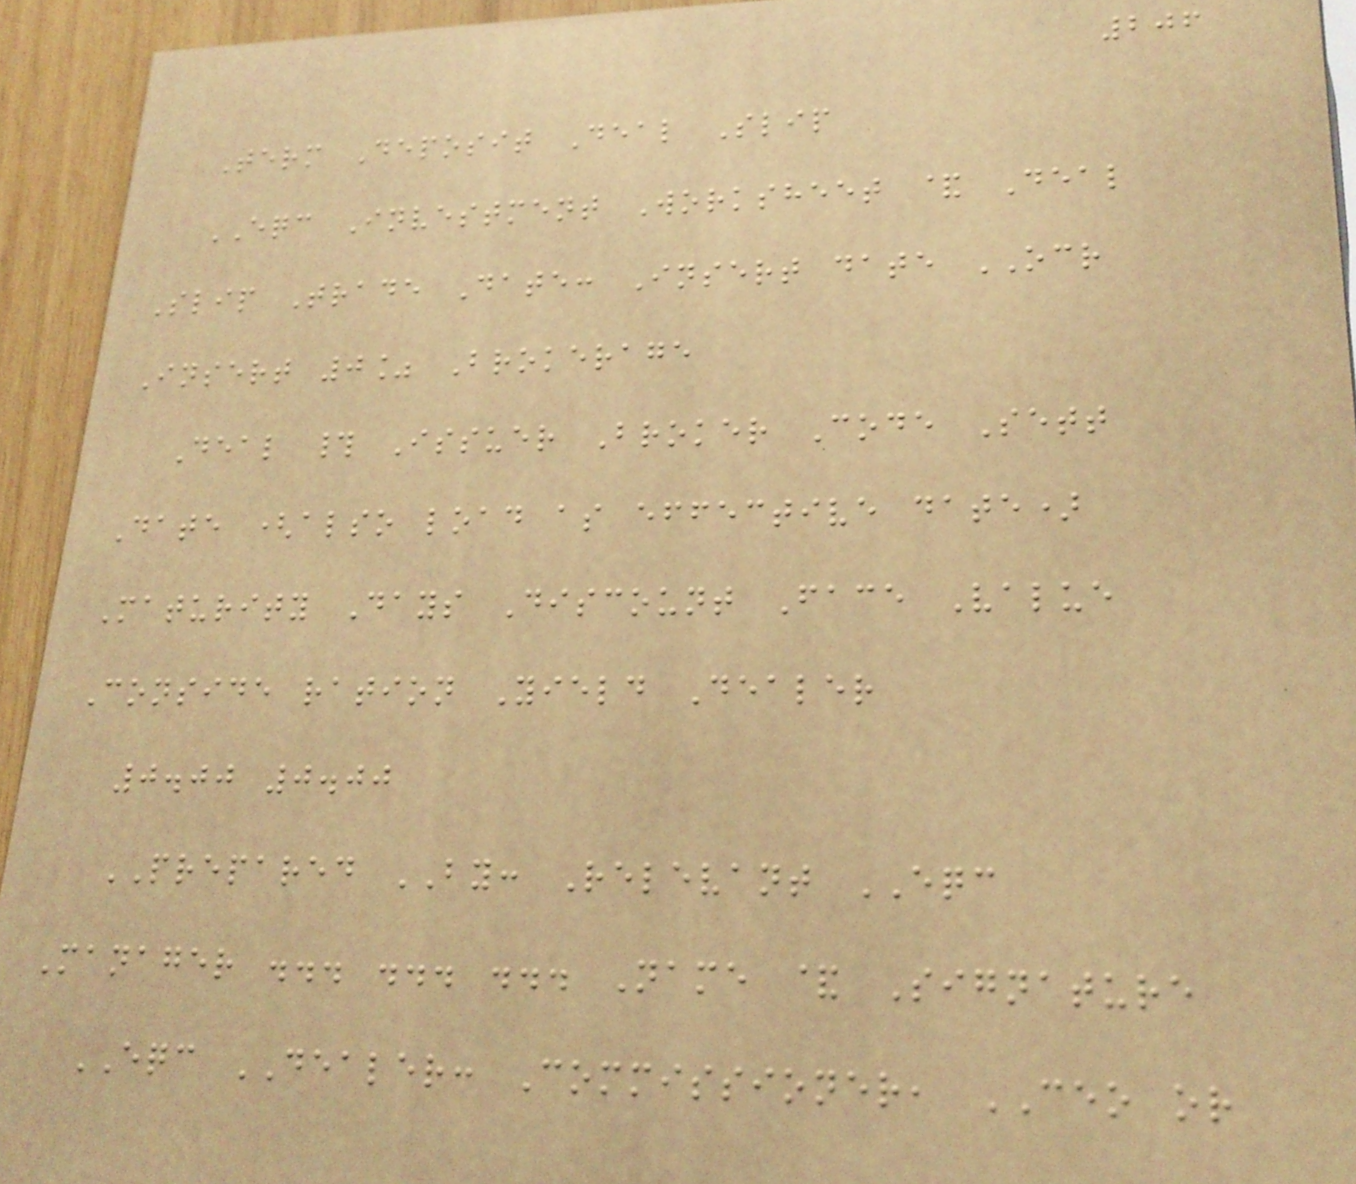206
Term Deposit Deal Slip
EQC Investment Worksheet & Deal
Slip Trade Date: Insert date OCR
Insert 0% Brokerage
Deal # Issuer Broker Code Sett
Date (also load as effective date)
Maturity Days Discount Face Value
Conside ration Yield Dealer
0.00 0.00
PREPARED BY: Relevant EQC
Manager ... ... ... Name & Signature
EQC DEALER: Commissioner, CEO or
